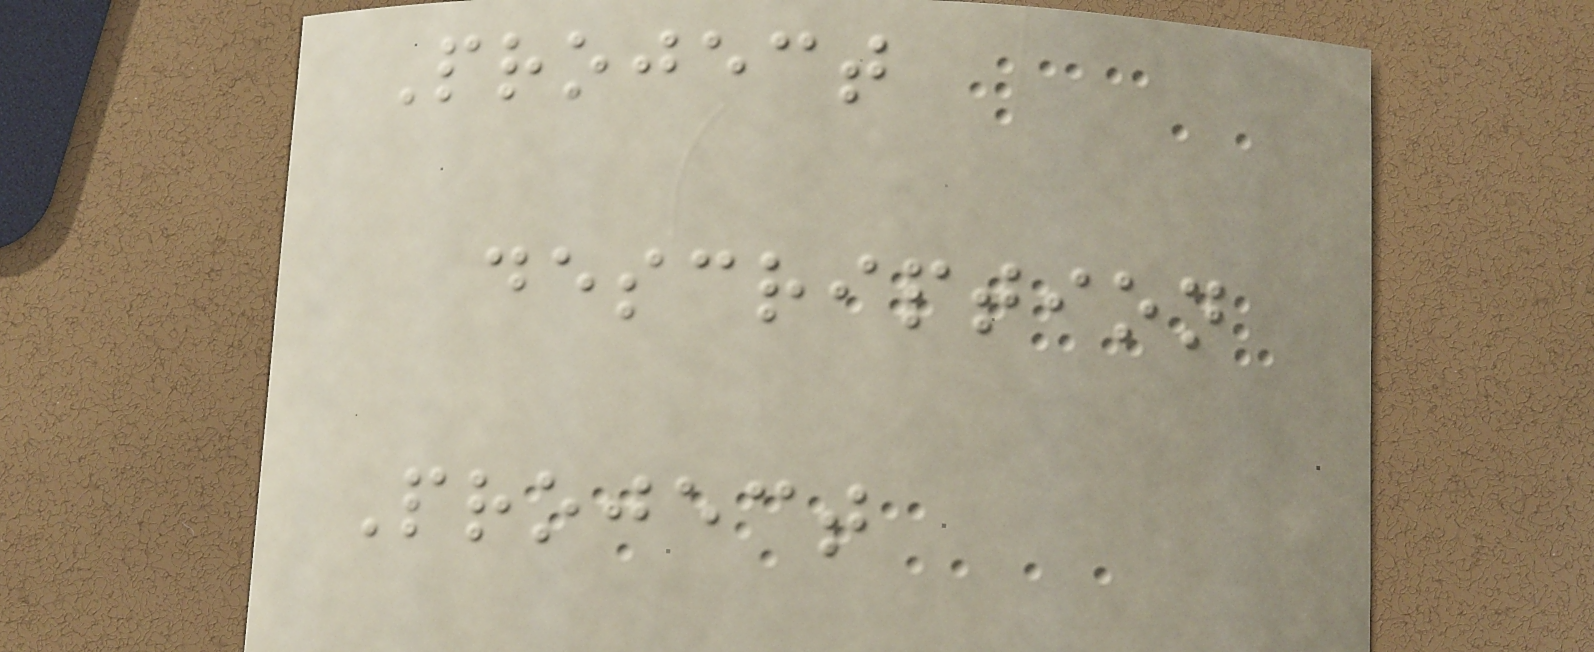Project
description
Project
